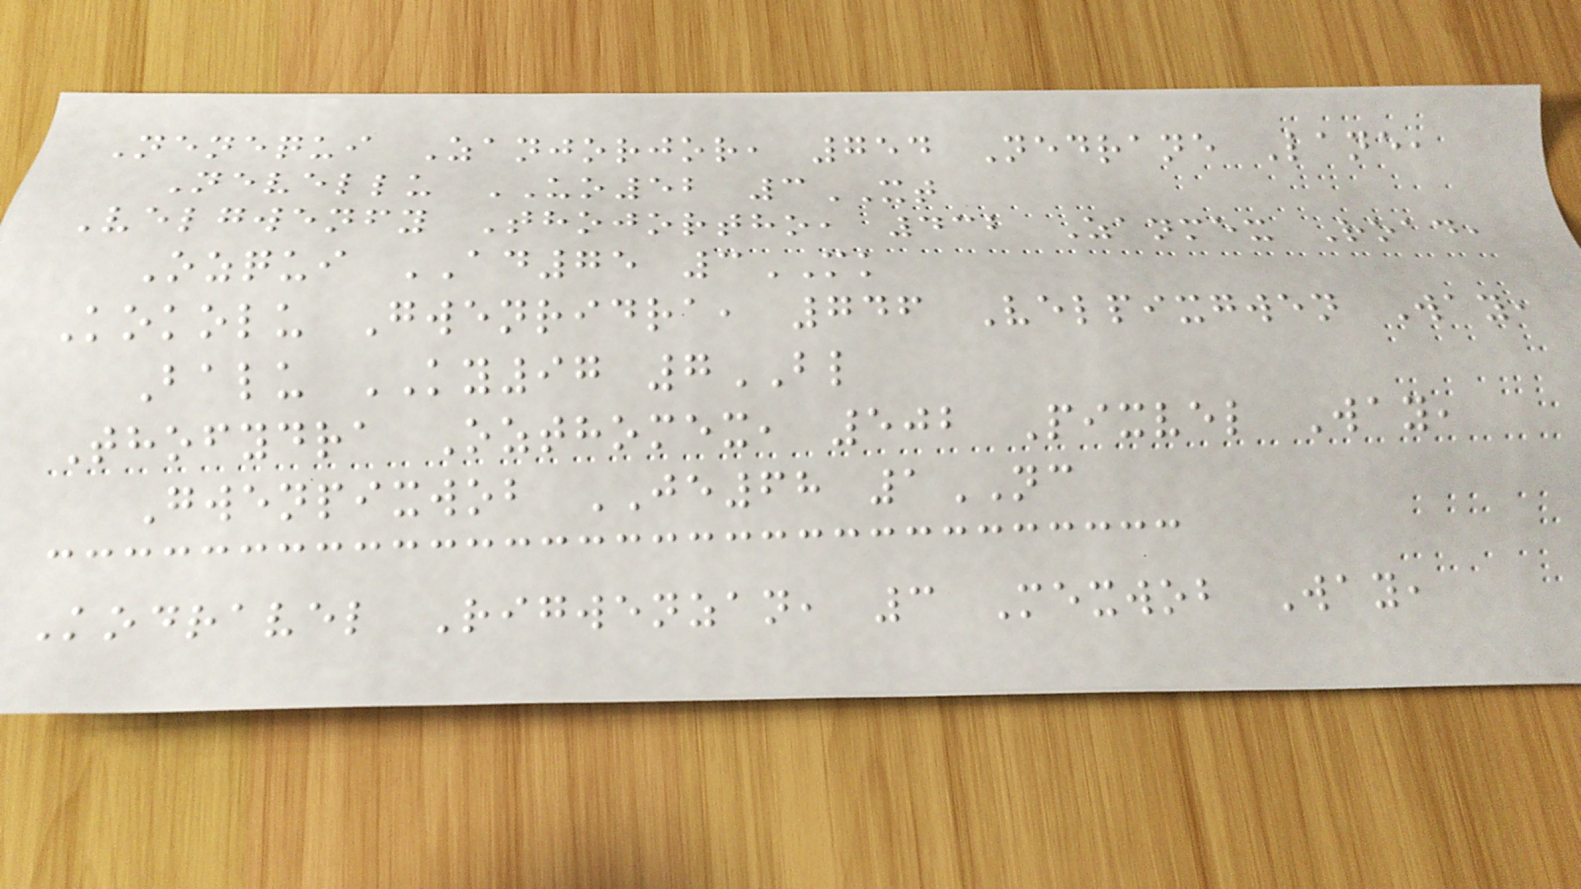Nenequi Zanjorjor, 754 Nedrane Lane,
Nevellu UO52 3XT
Velgwenfy Thojortho, 432 Zanmex Road,
Ozqui AD75 3MK
Kokolu Gwenridra, 746 Velpixgwen Way,
Balu KY97 7BL
Thofydra Ozthomex, 502 Pixvel Way,
Gwenpixwob JE68 1NC
Kodravel Rigwenzan, 3 Mexwob Way,
